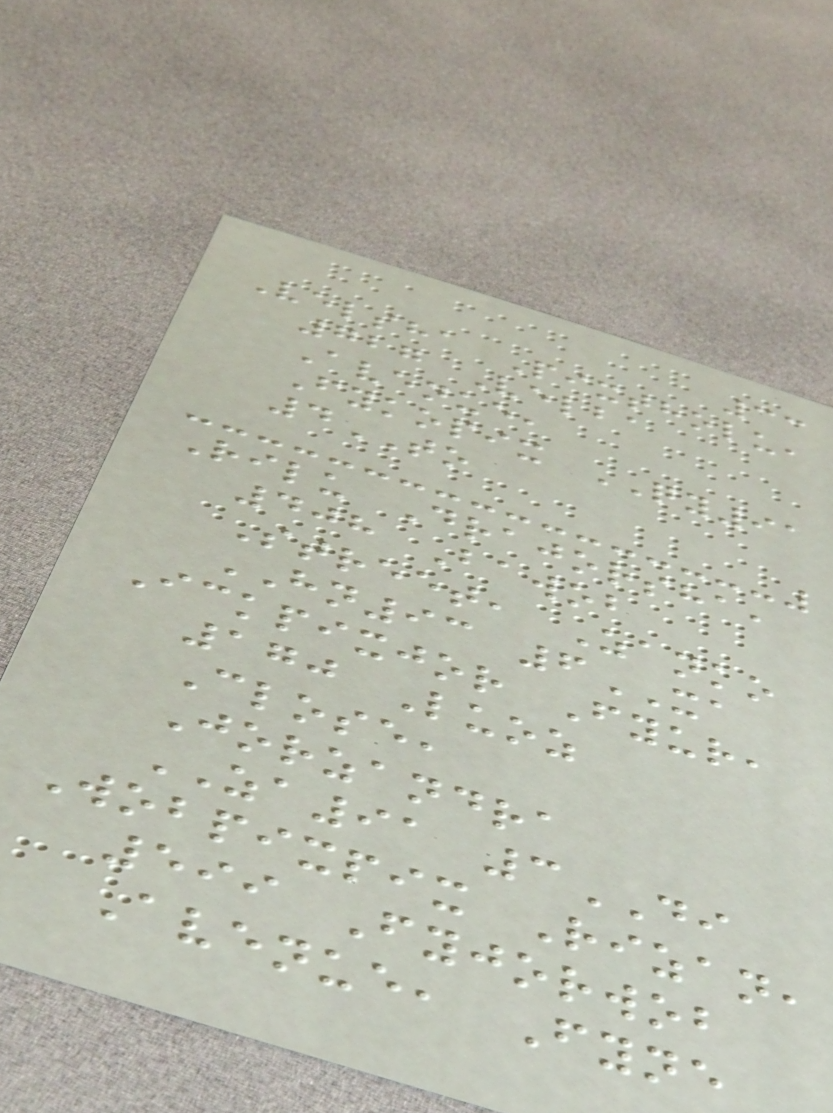33
Velsha Pixtholu,
727 Velba
Avenue,
Fykopix QY91
4TO
Rilu Drajorsha,
408 Bawob
Street, Zanko
HN93 6XA
Ickpixjor Fyur,
170 Luoz
Close,
Jorzandra
ZA91 3DI
Wobpixpix Rizan,
599 Fyjorwob
Avenue, Fyne
